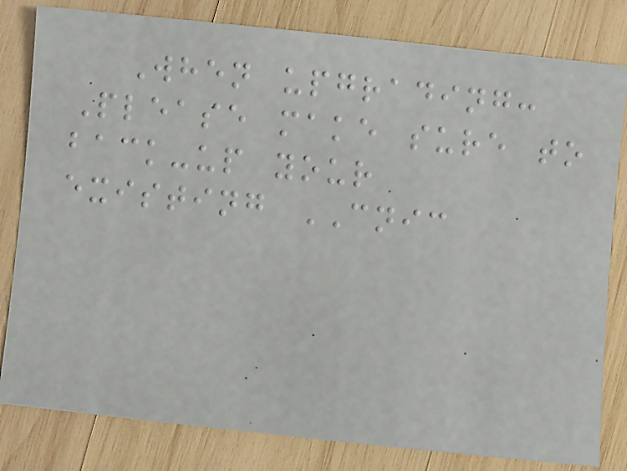When upgrading:
Please make sure to
back-up your
existing CNIC
